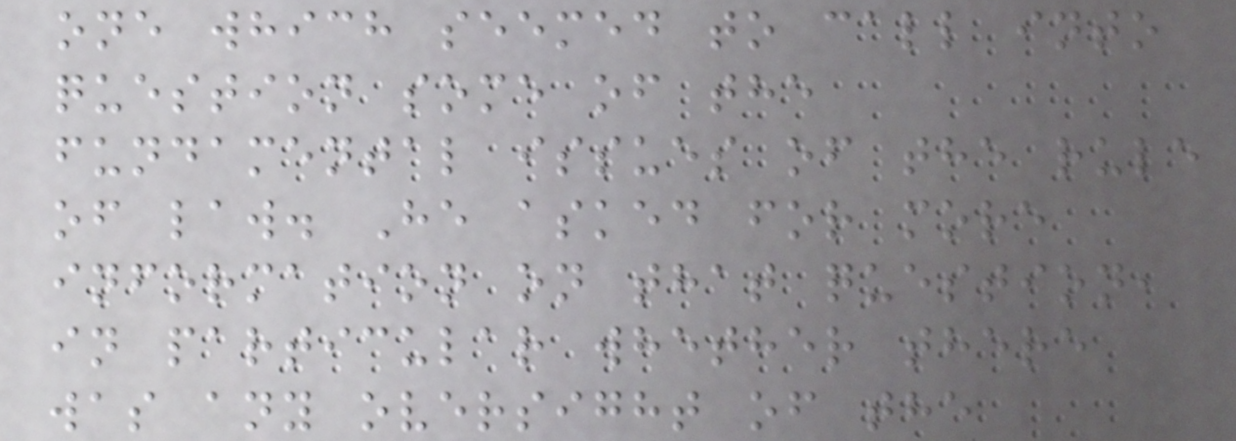one which seemed to call into
question some of the
fundamental issues of the rule
of law. He asked for more
information on that question,
in particular whether there
was any oversight of the
